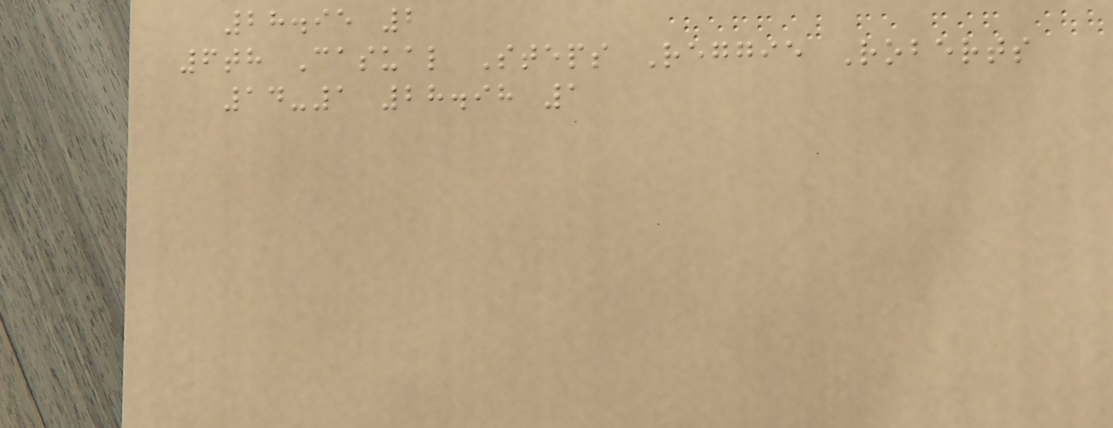28.95 2
6th Casual Steps Reggie Roberts
14-1 28.98 1
